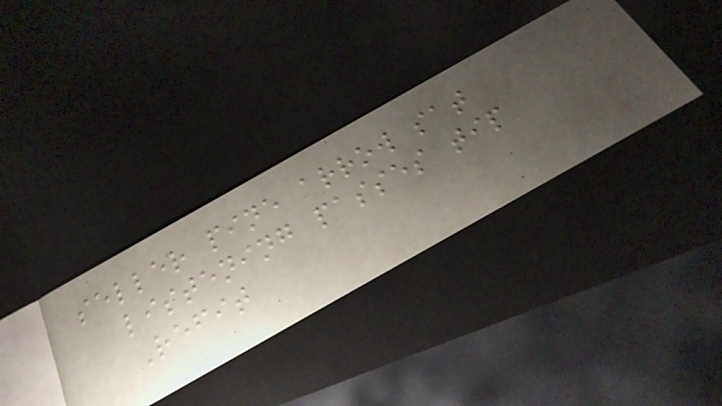seller pine arrow sat
listening passes tip
Refit
